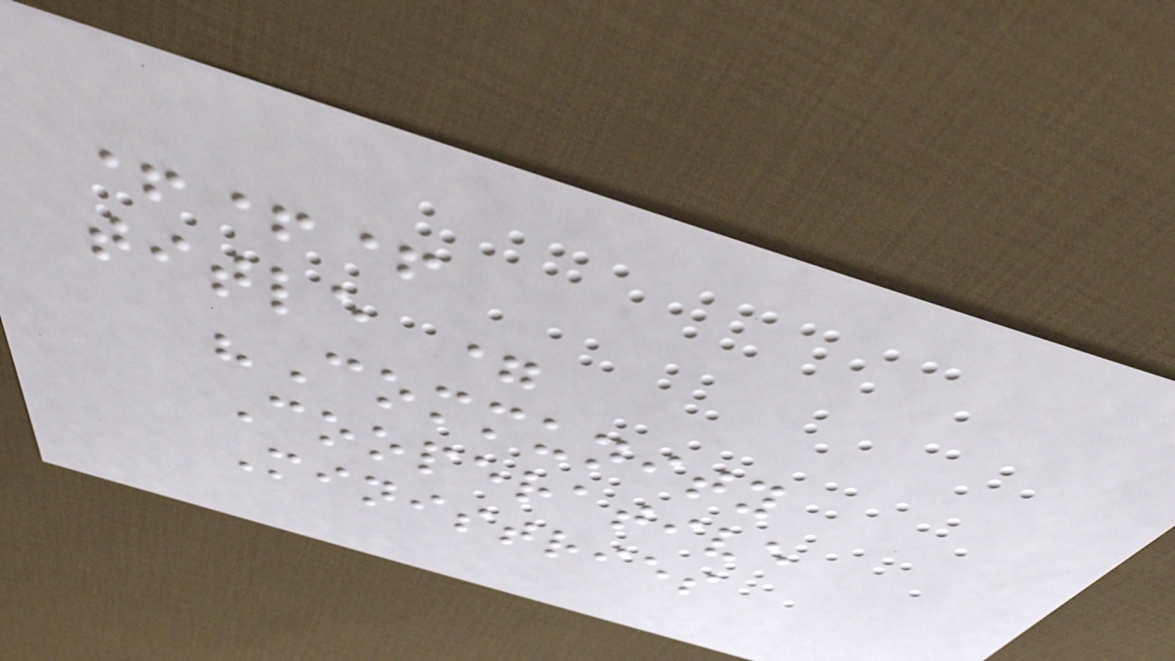+++
title =
"Community
Cooperative
Ministries
